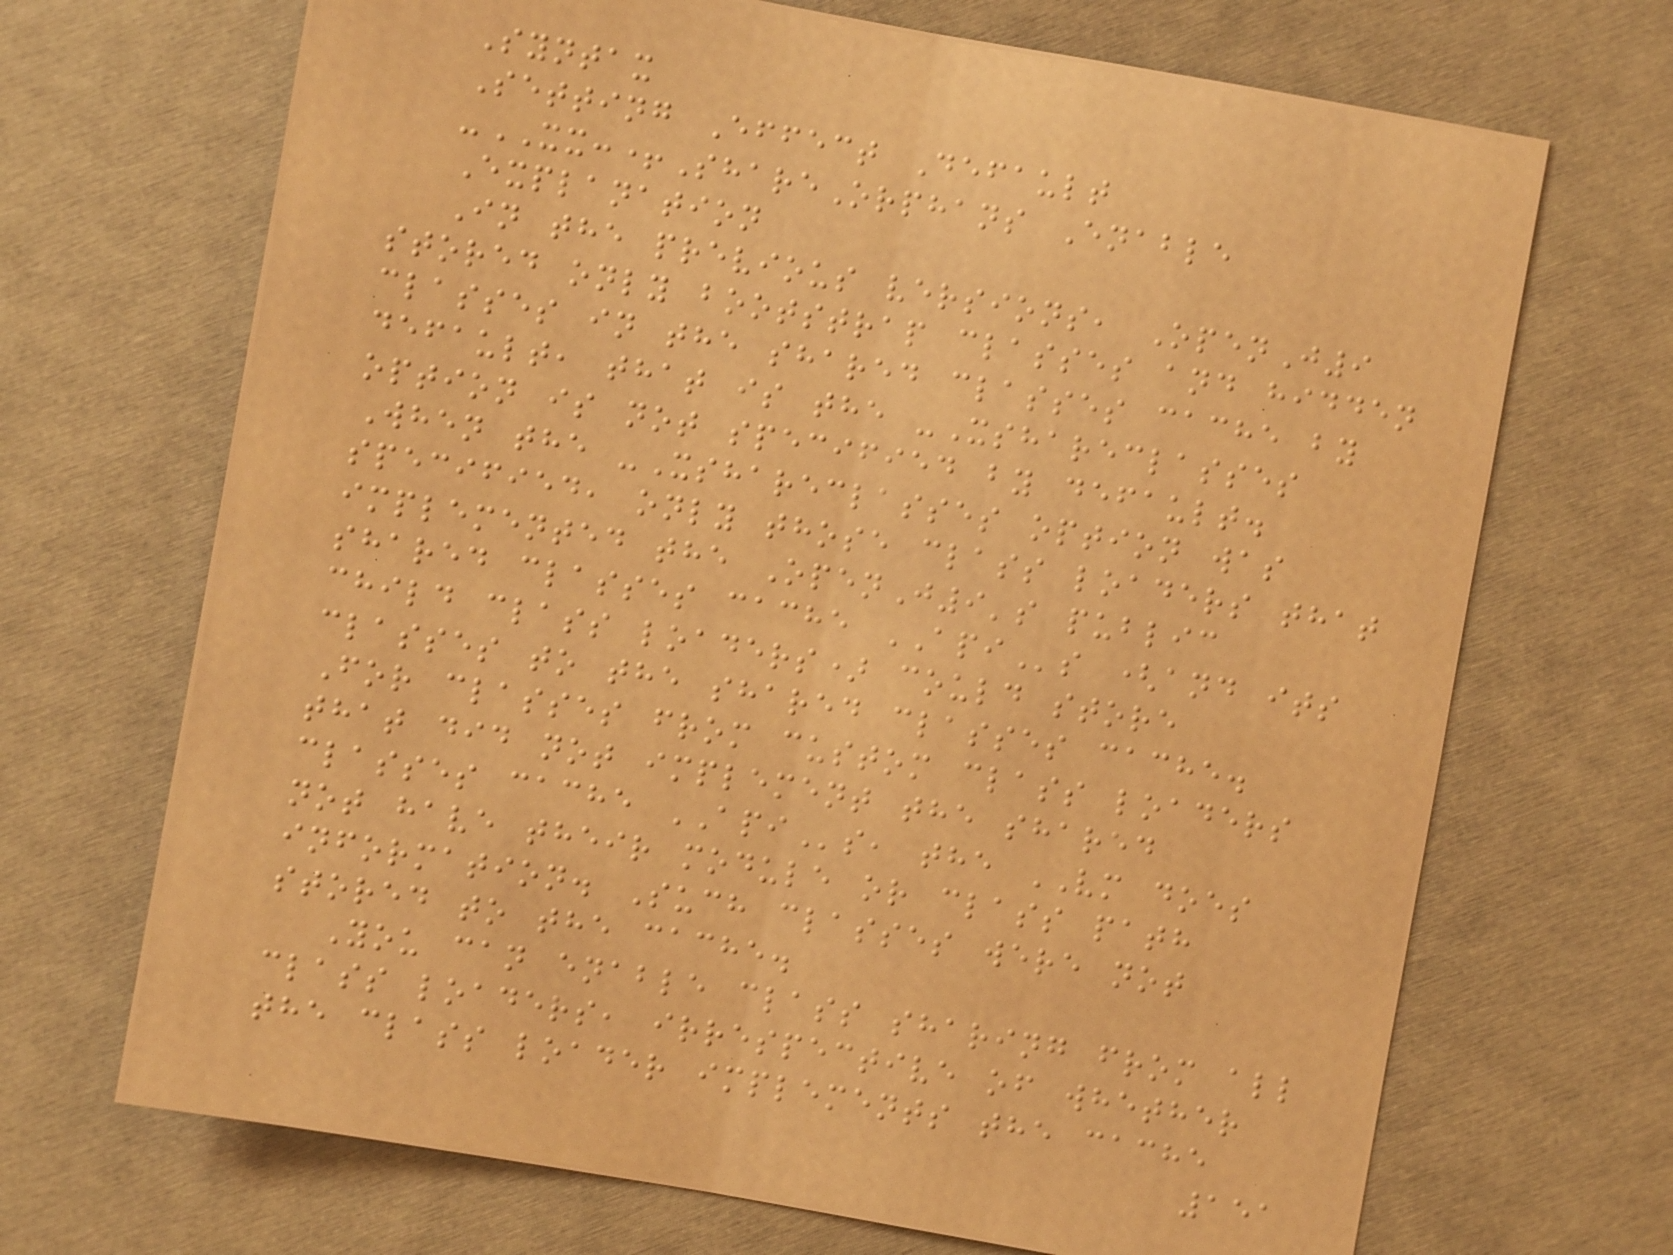Syntax
Setting Effect Default
-XX:+ShareOrphans Enable
Explanation
In the previous versions, OpenJ9
stored only bootstrap classes and hidden
classes in the shared classes cache by
default, that is the -Xshareclasses
option is not specified by default.
When the -Xshareclasses option was
specified, only those class loaders that
implemented the OpenJ9's public
shared classes cache APIs (and its
child class loaders) could store
classes to the shared classes cache.
For classes from custom class loaders
that did not implement the shared
classes cache APIs, the VM does
not have their module or class path
information. Such classes were not
stored to the cache.
You can enable class sharing from all
class loaders, irrespective of whether
the class loader implements the cache
151
